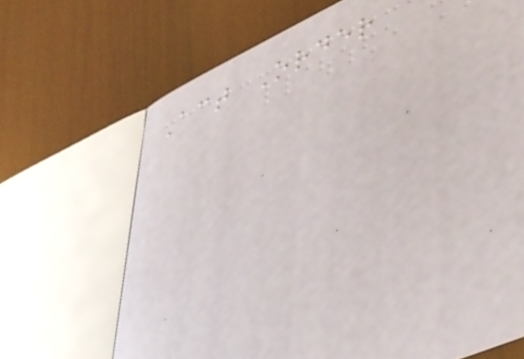Act Order
